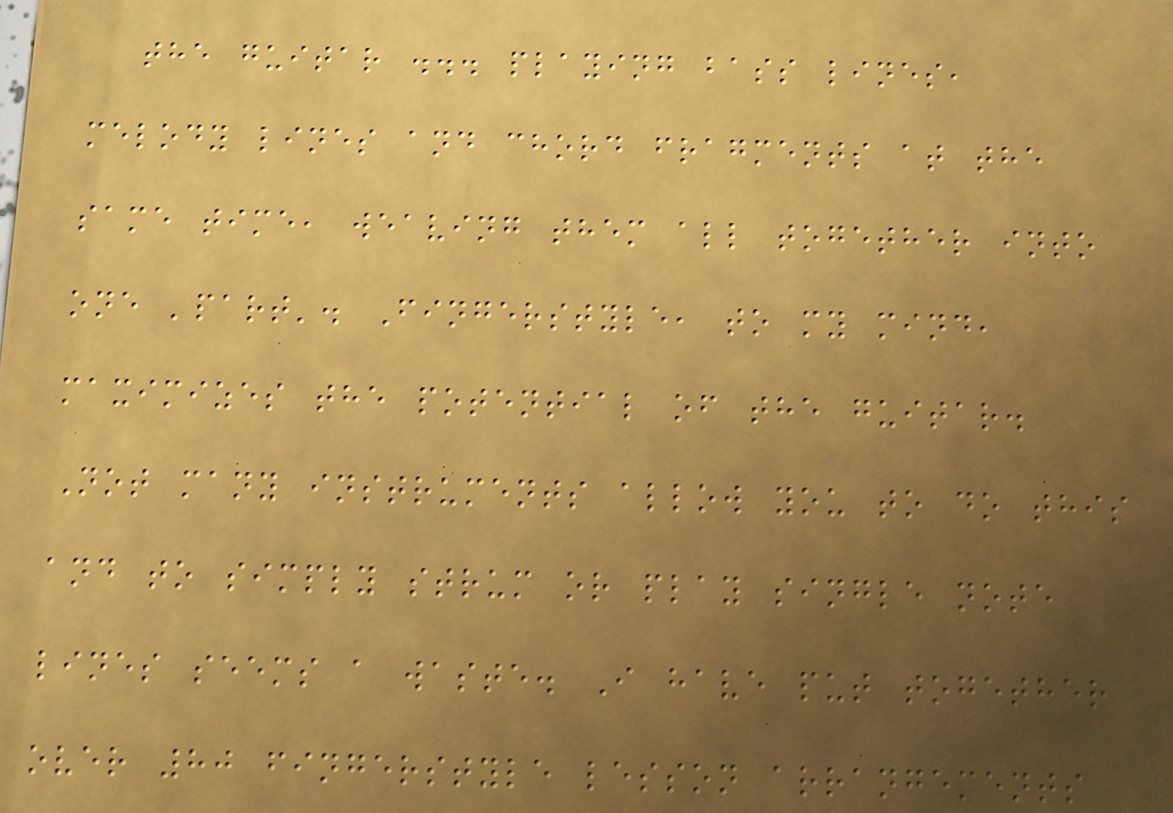the guitar ... playing bass lines,
melody lines and chord fragments at the
same time, weaving them all together into
one 'part'. Fingerstyle, to my mind,
maximizes the potential of the guitar.
Not many instruments allow you to do this
and to simply strum or play single note
lines seems a waste. I have put together
over 80 fingerstyle lesson arrangements
